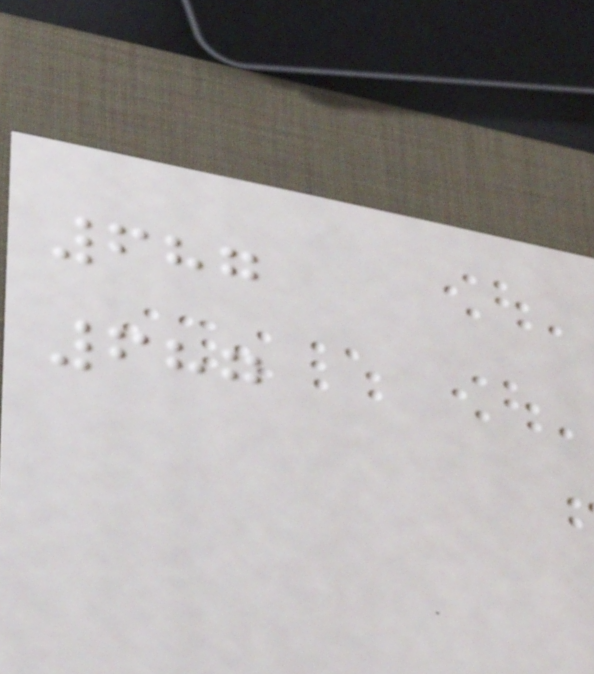687
687
